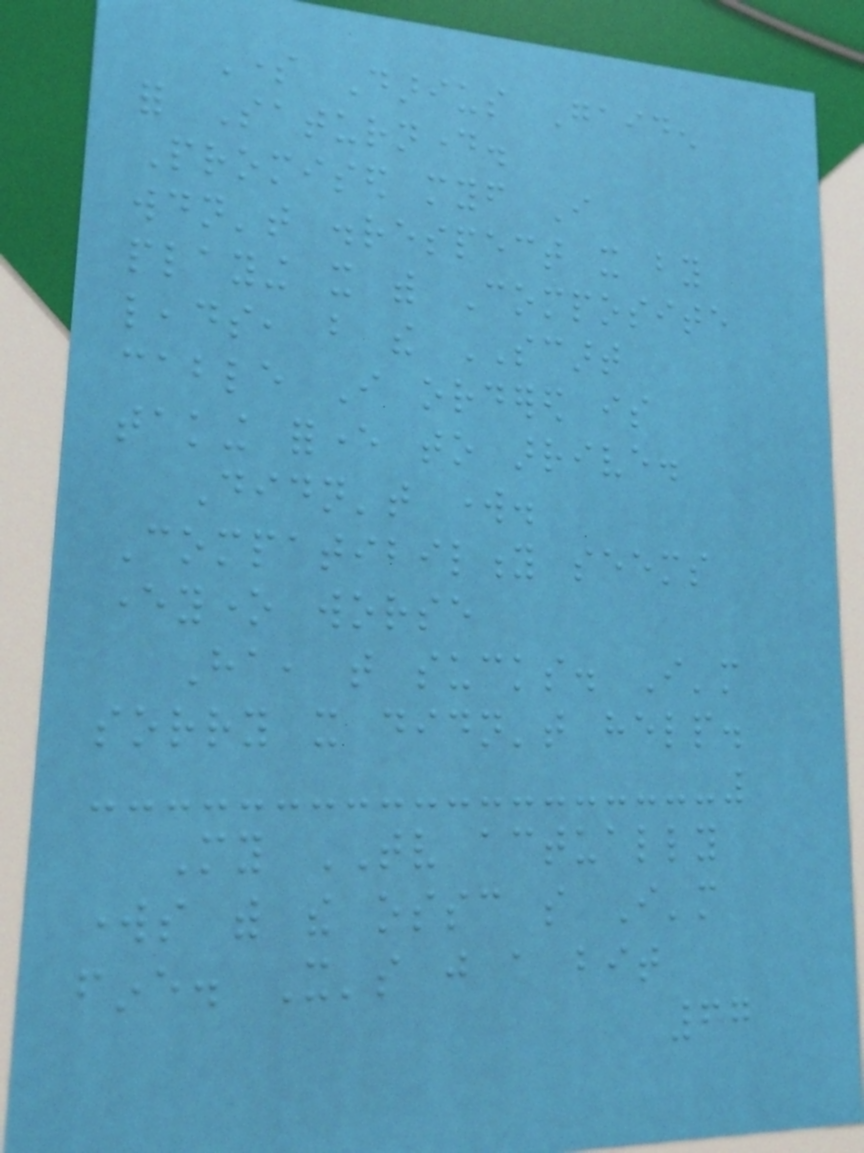Some Darius Gaiden
for Saturnday.
Promised myself I
wouldn't disrespect it by
playing it with Composite
leads, but the SCART
cable I ordered is
taking forever to arrive.
Didn't work.
Compatibility seems
everyone worse
Ha, that sucks. I'm
sorry it didn't help.
My TV actually
works with the ossc so I'm
fine. It's just a bit
67
